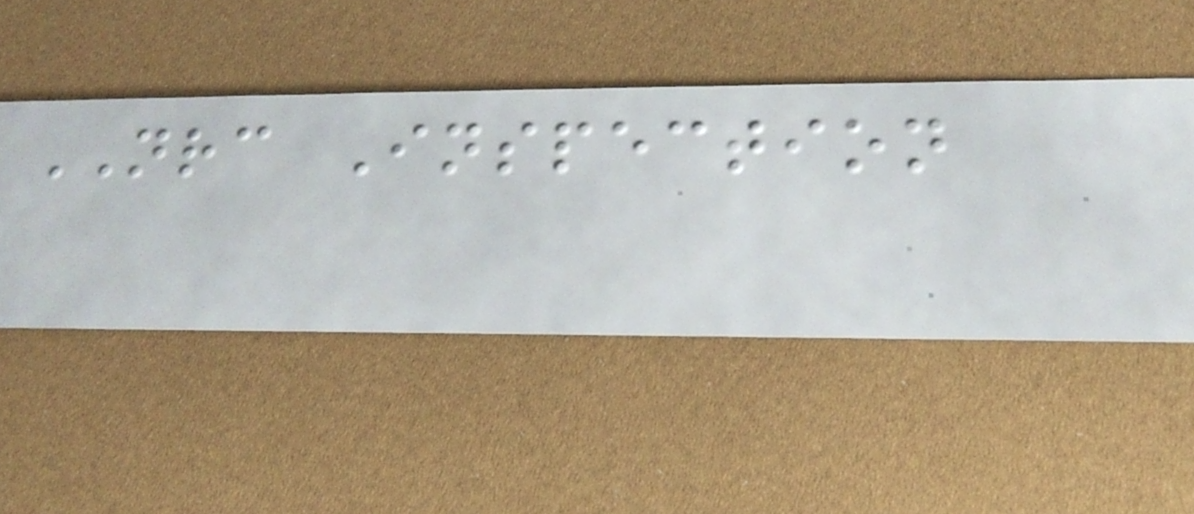NRC Inspection
